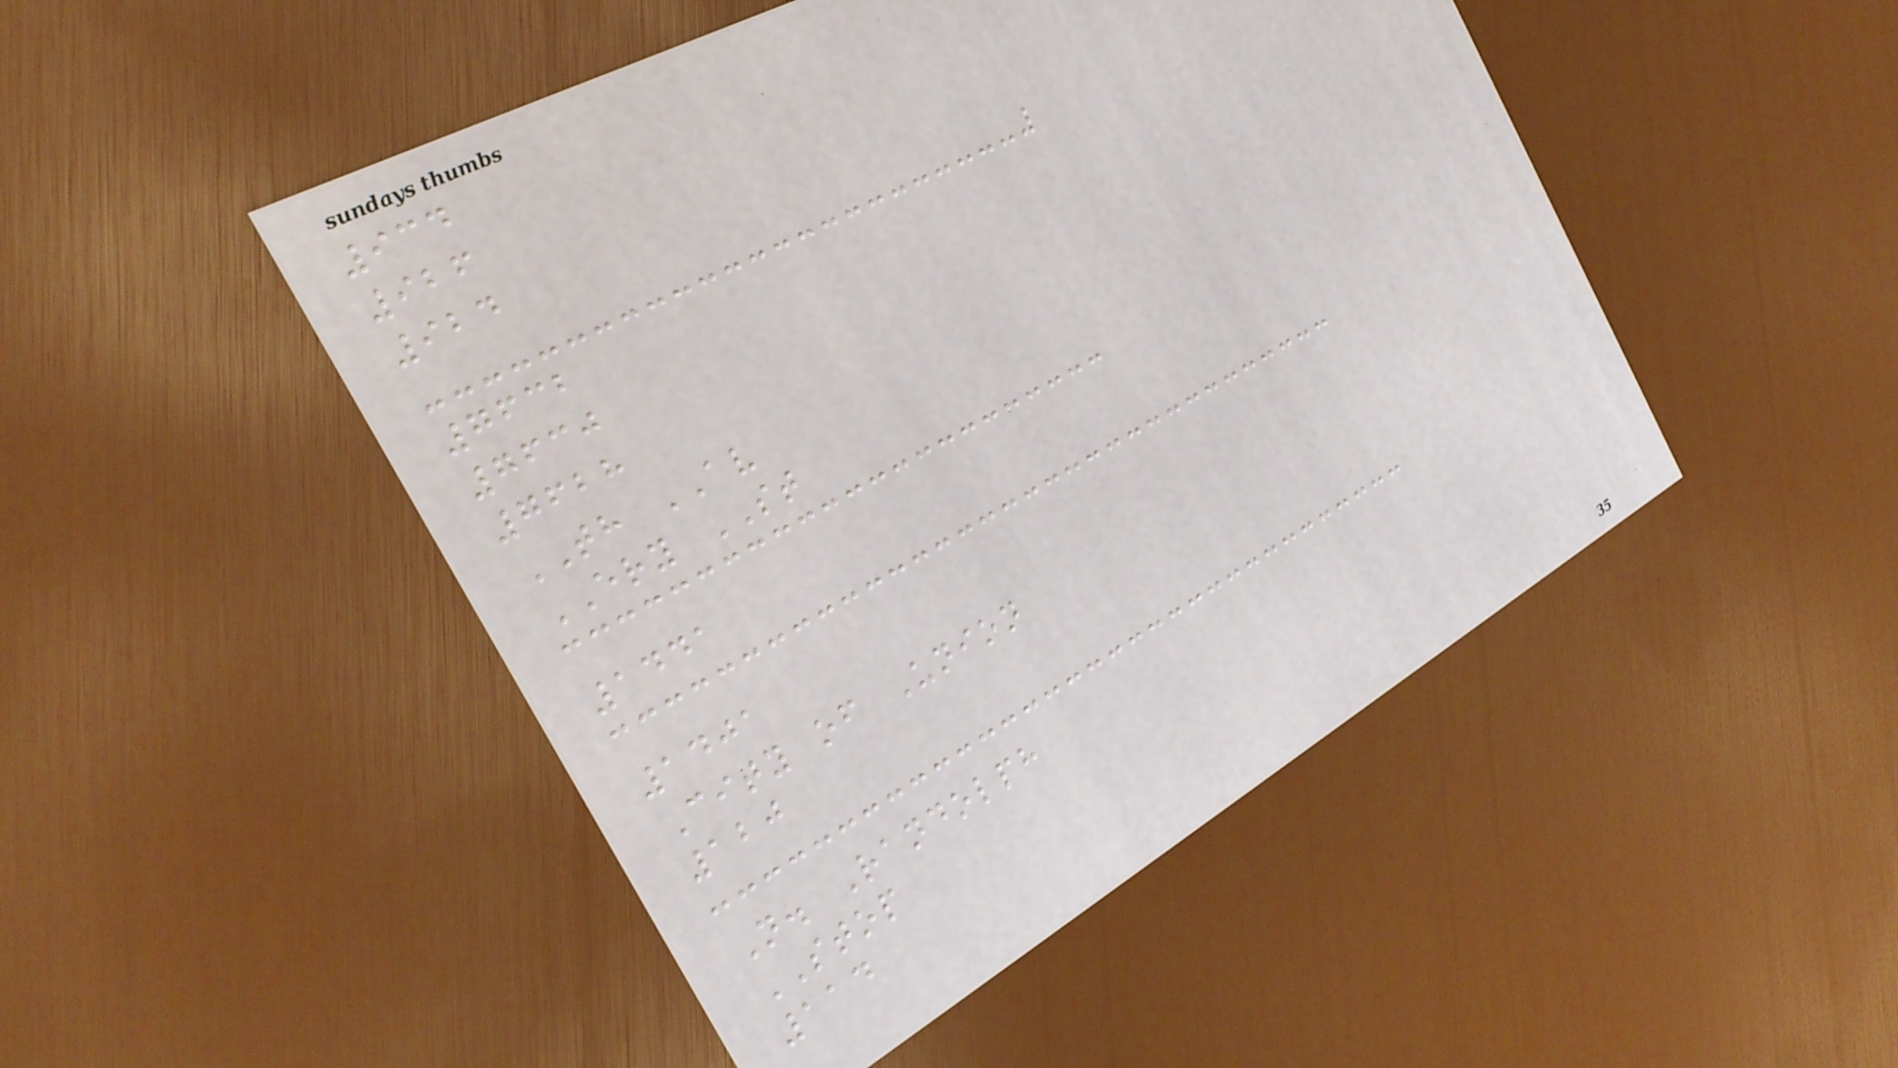934
926
924
7632
7630
7628
TH AV
ERY ST
1441
1401
City of Union
120
N. Randolph
STOP
114
